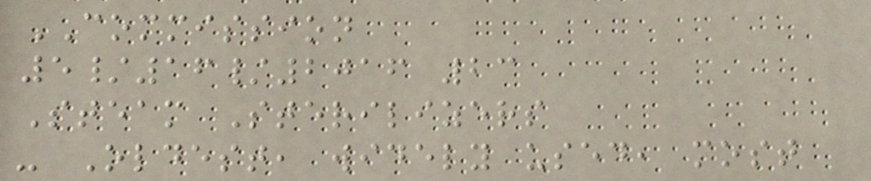COMMISSION
5/16/2016 23
Steam Sterilizers
- Oldest, widely used, most
